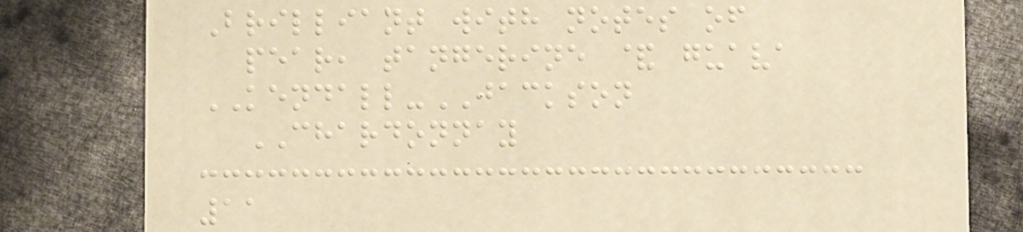Brilliant with notes of
pear, tangerine & guava
KENDALL-JACKSON
CHARDONNAY
11
